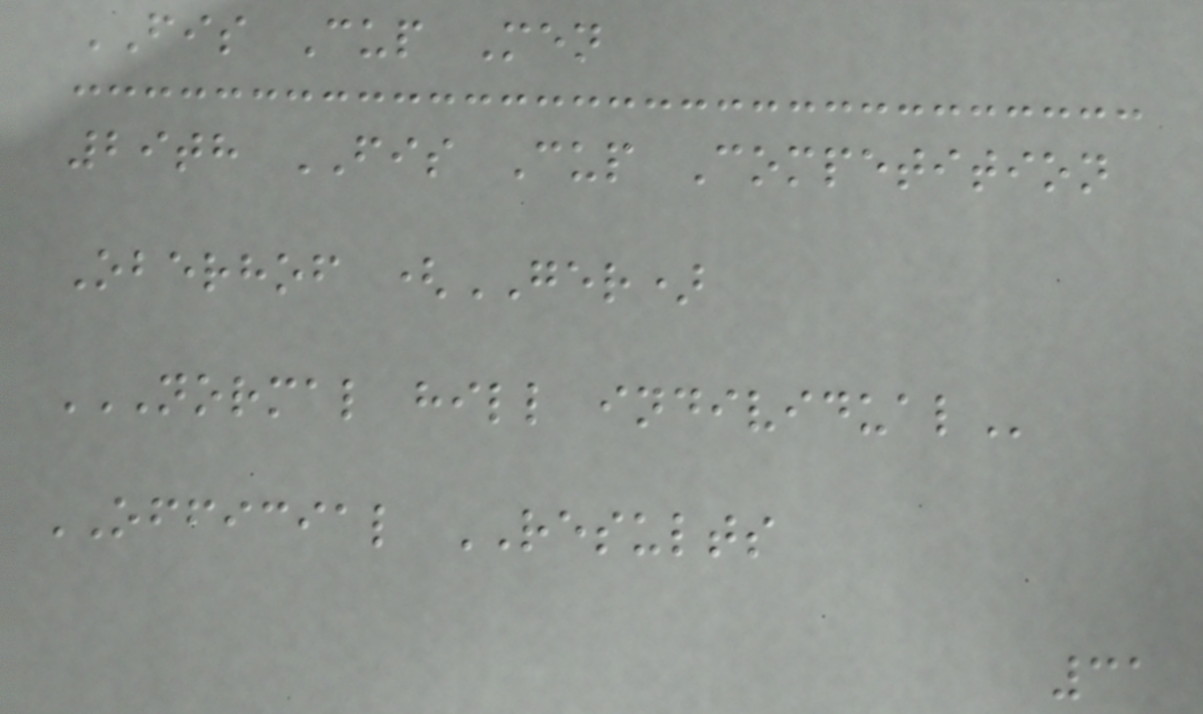FIS Cup Men
29th FIS Cup Competition
Oberhof (GER)
NORMAL HILL INDIVIDUAL
OFFICIAL RESULTS
31
